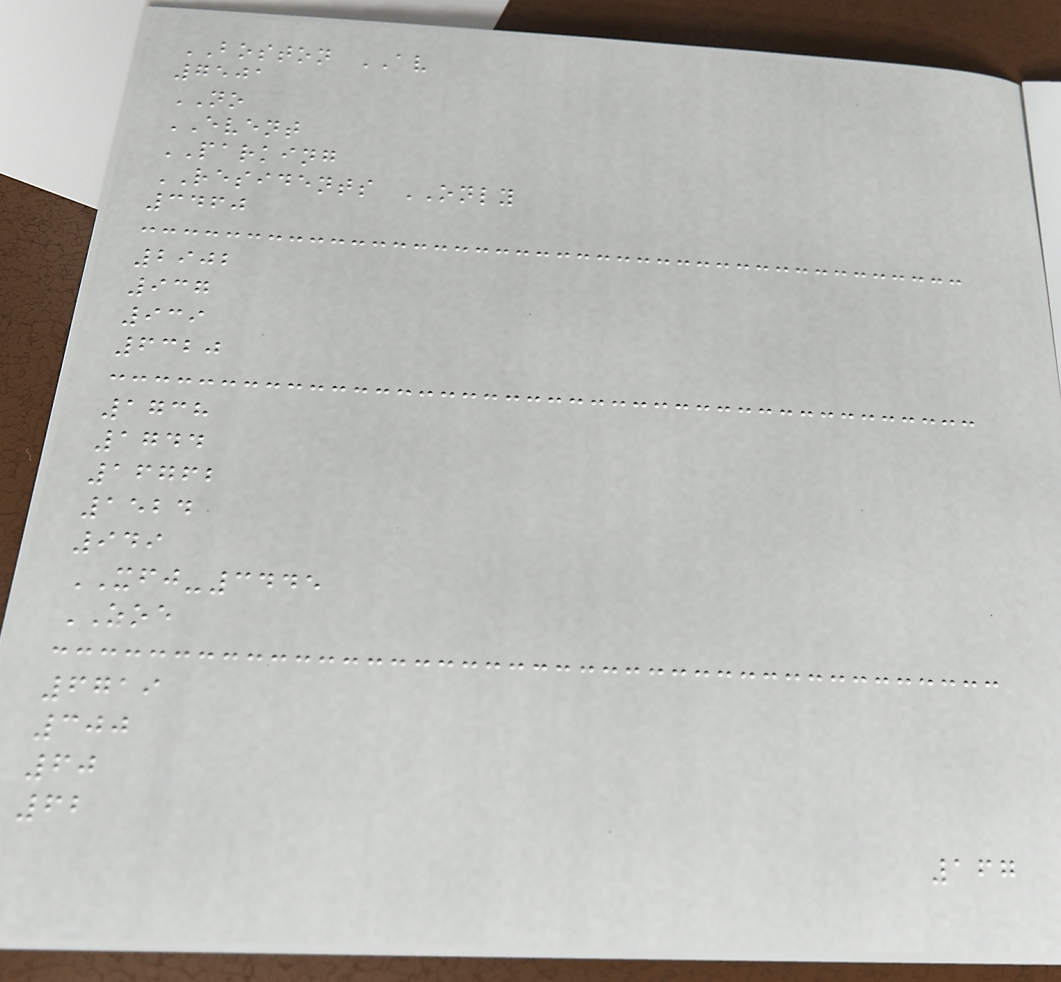BOSTON AV
7501
NO
EVENT
PARKING
RESIDENTS ONLY
3460
2902
937
939
6320
1738
1744
16762
1524
949
XFJ-3445
ZOE
6719
300
60
62
167
